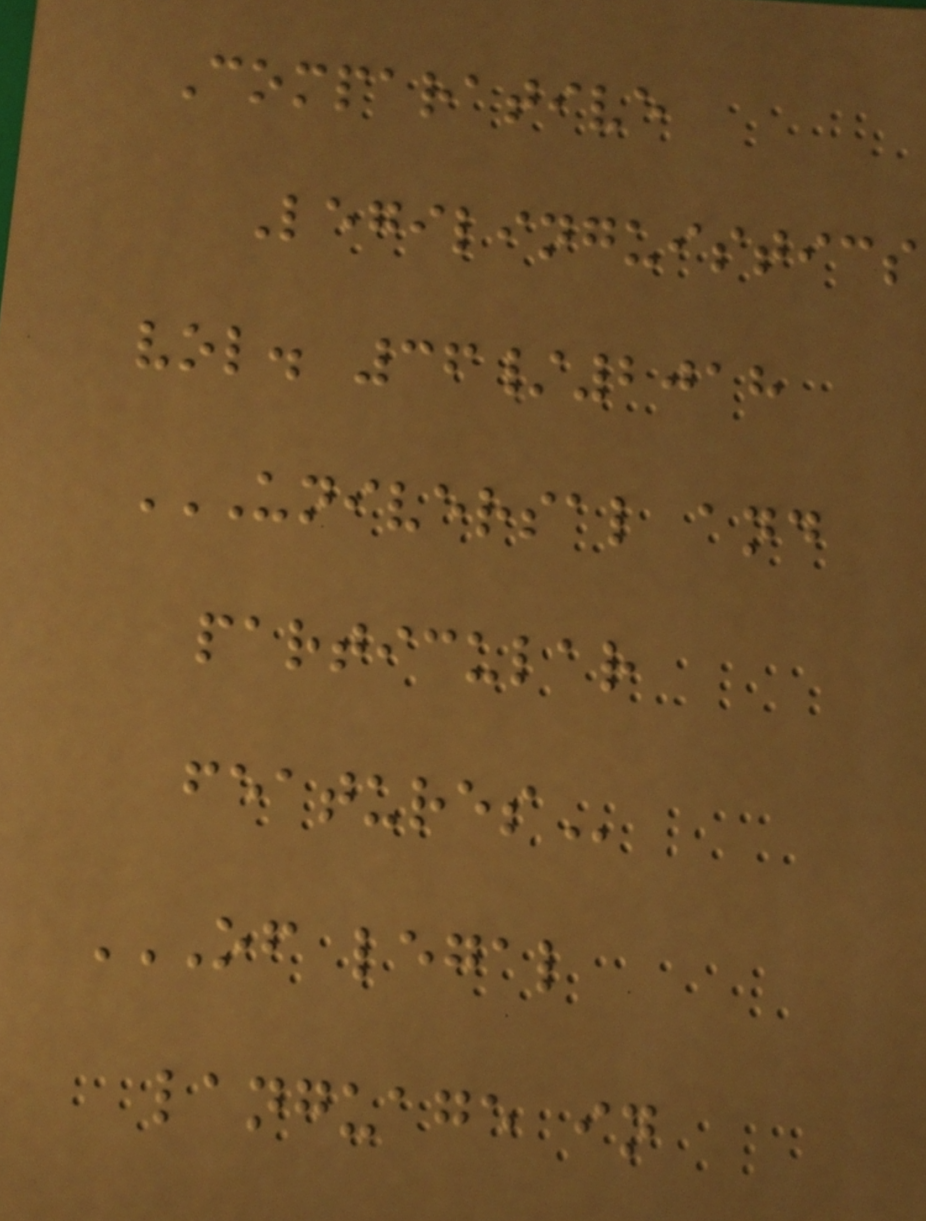Comparative
Legilinguistics
vol. 36/2018
UNIVERSAL AND
PARTICULAR
FEATURES
OF LEGAL
LANGUAGE IN
